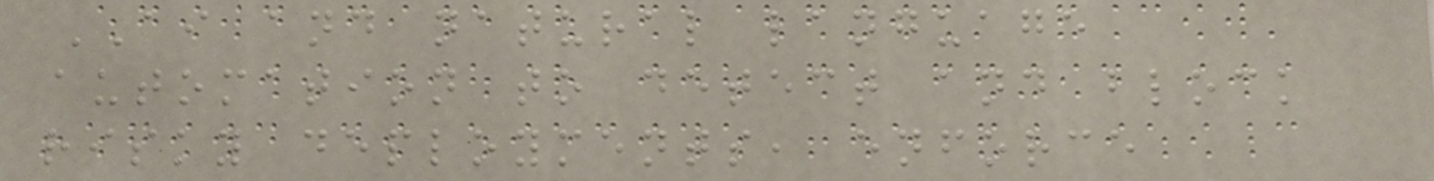AI and natural language
automation to detect and block
risky deployments, enforce
